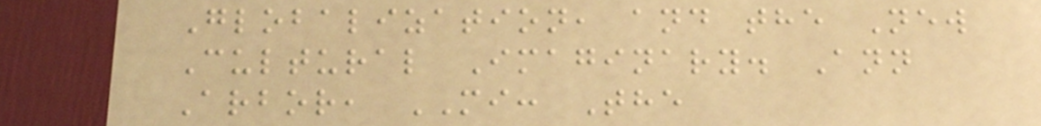Globalization, and the New
Cultural Imaginary. Ann
Arbor, MI: The
